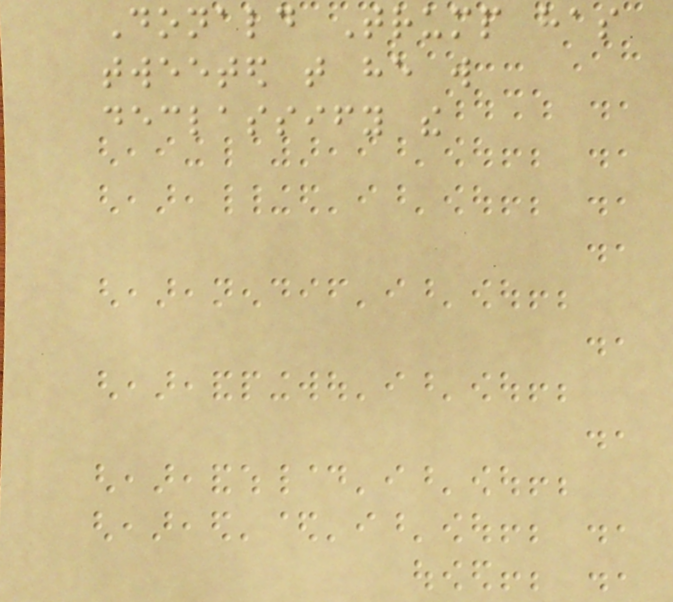Donald Trump has
tweeted that he will
declassify the
